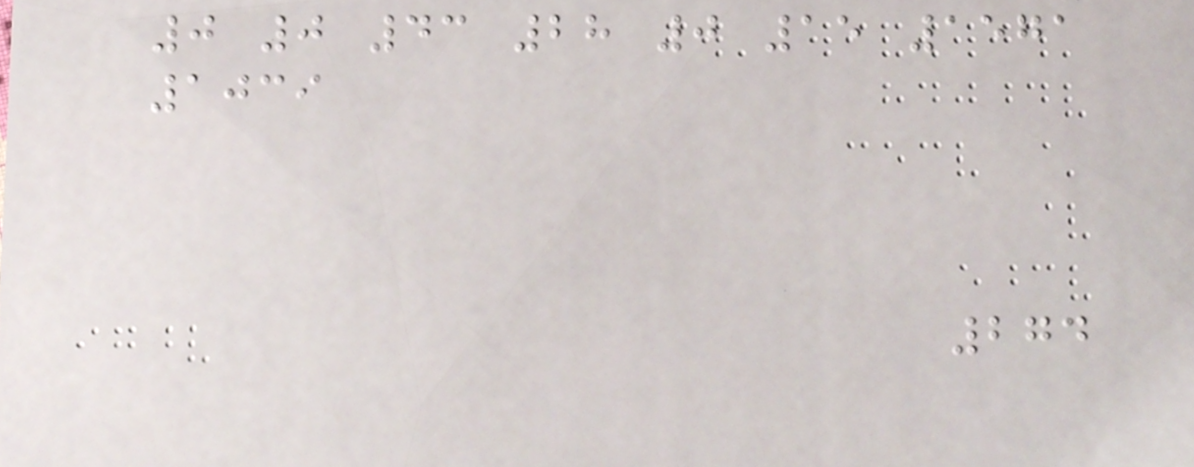0 0 43 28 0 15 1571
1039
274
